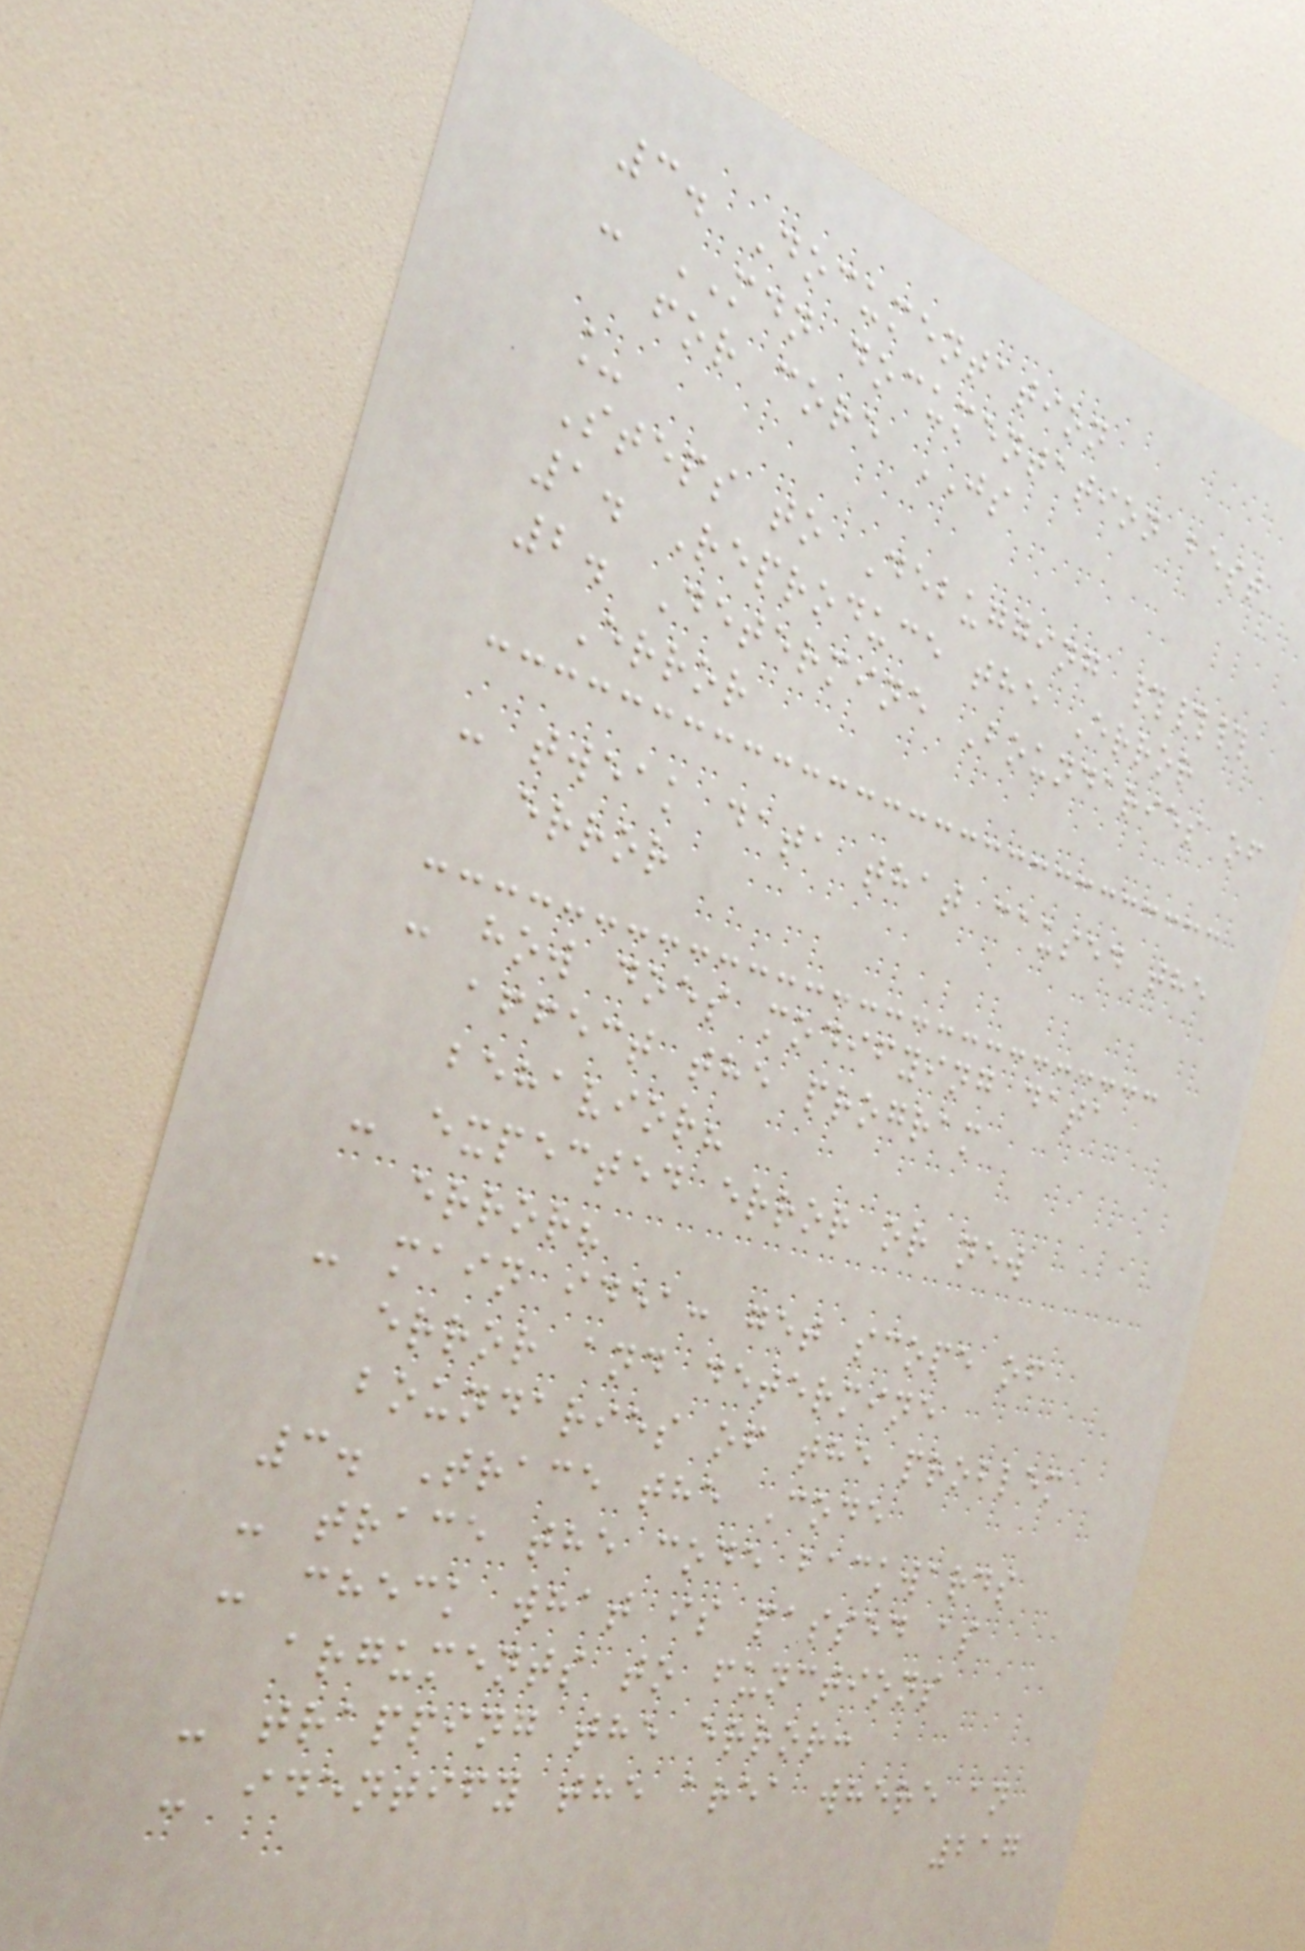3. Documentation
- MDN documentation best
for core JS
_
Steps to Debugging ###
1. Reproduce the Error
2. Determine Boundaries of
Error
- tweak data that caused the
error
- how does modifying data
affect the program
behavior?
- expected error or new
error?
- main idea: get scope of
error and determine
boundaries of the problem
3. Trace the Code
- trace the code backwards
- check what is passed as
arguments to functions
- trapping the error:
- identify the area where an
217
